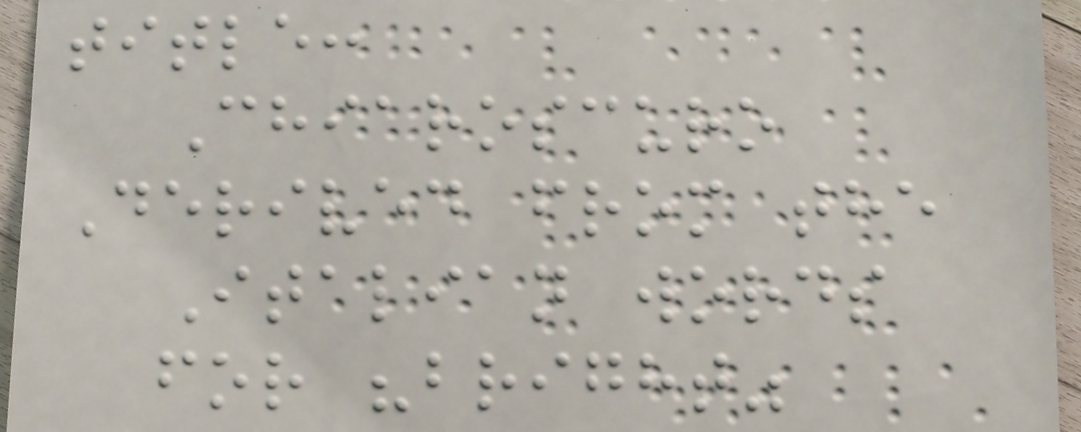title:
Chiaroscuro
Derived from the
Italian words
for "bright"
